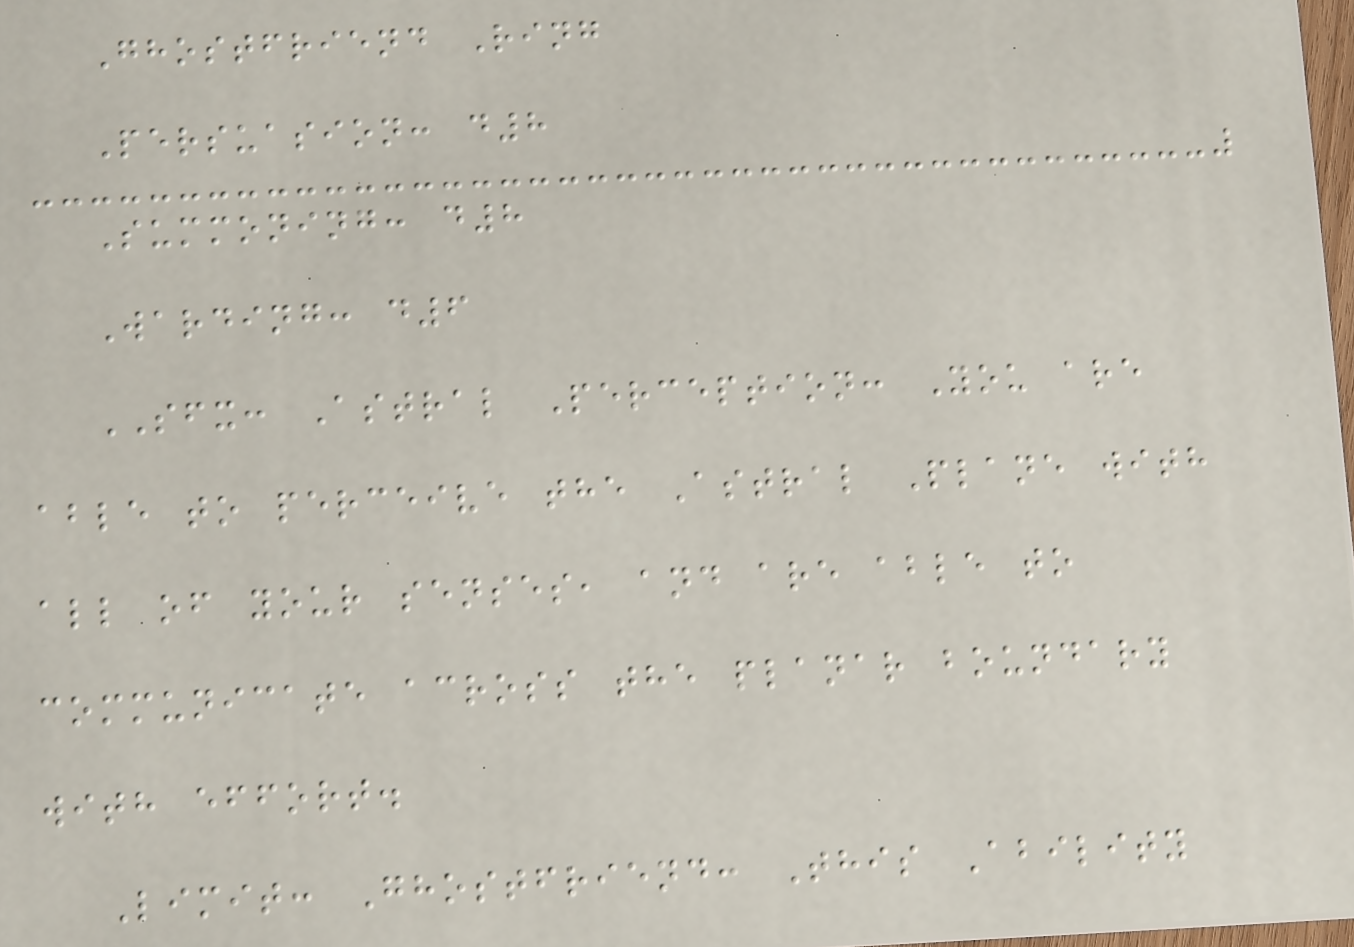Ghostfriend Ring
Persuasion: d8
Summoning: d8
Warding: d6
SFX: Astral Perception: You are
able to perceive the Astral Plane with
all of your senses, and are able to
communicate across the planar boundary
with effort.
Limit: Ghostfriend: This Ability
